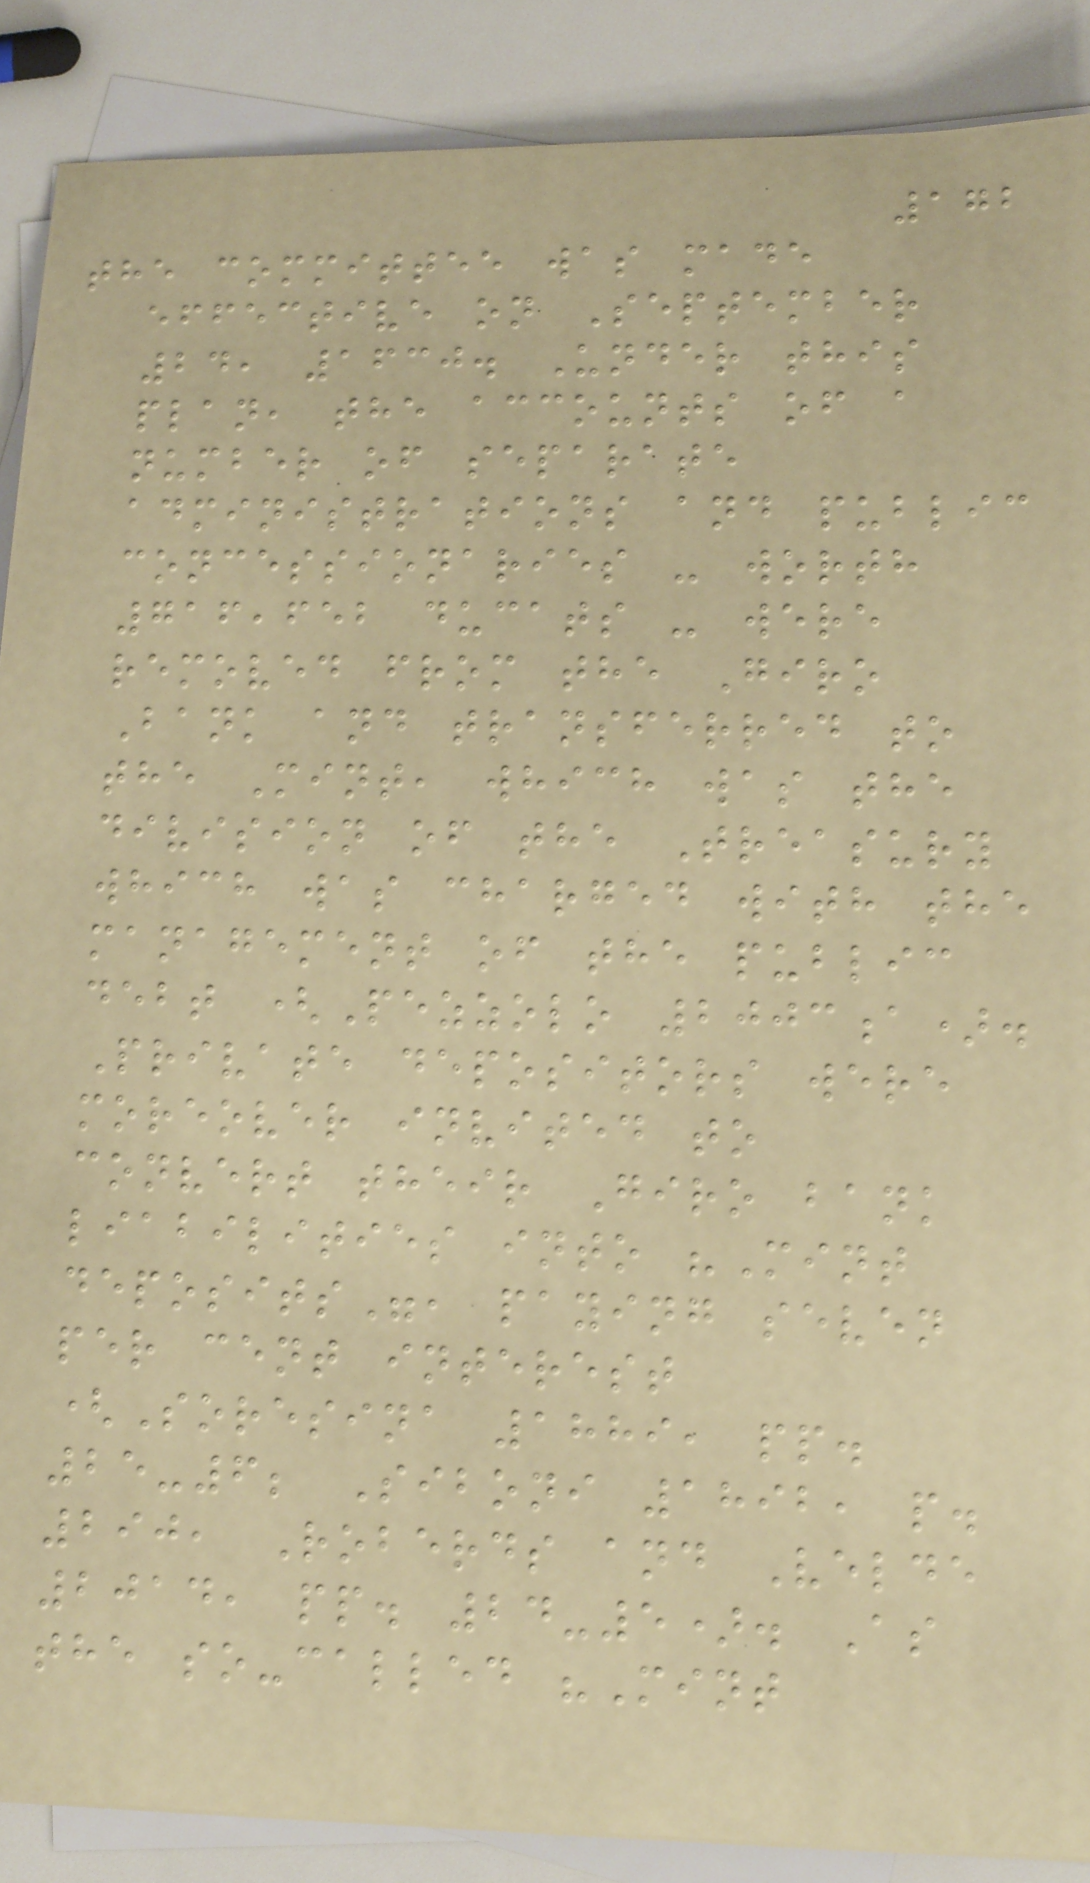172
the committee was made
effective on September
24, 1630. Under this
plan, the accounts of a
number of separate
administrations and public
concessionaries - worth
716,652 ducats - were
removed from the Giro
Bank and transferred to
the Mint, which was the
division of the Treasury
which was charged with the
management of the public
debt (Pezzolo 2003a).
Private depositors were
moreover invited to
convert their Giro bank
liabilities into "Mint
deposits", paying seven
per cent interest
(Soresina 1889, pp.
25-6; Siboni 1892, p.
290, Roberds and Velde
2014, pp. 24-5). As
the so-called "Mint
